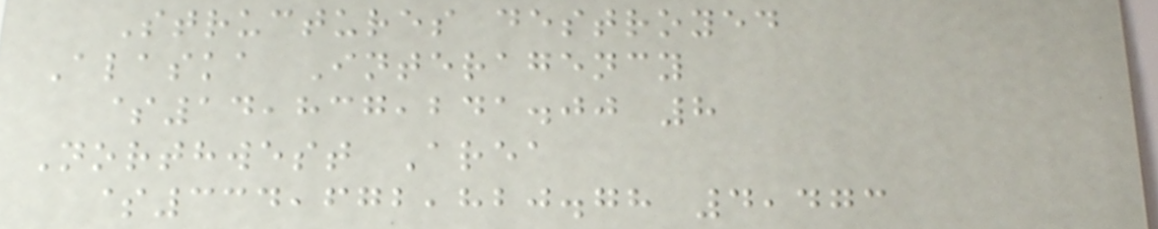Structures destroyed
Alaska Interagency
$14,837,241.00 8
Northwest Area
$334,672,820.78 4,473
